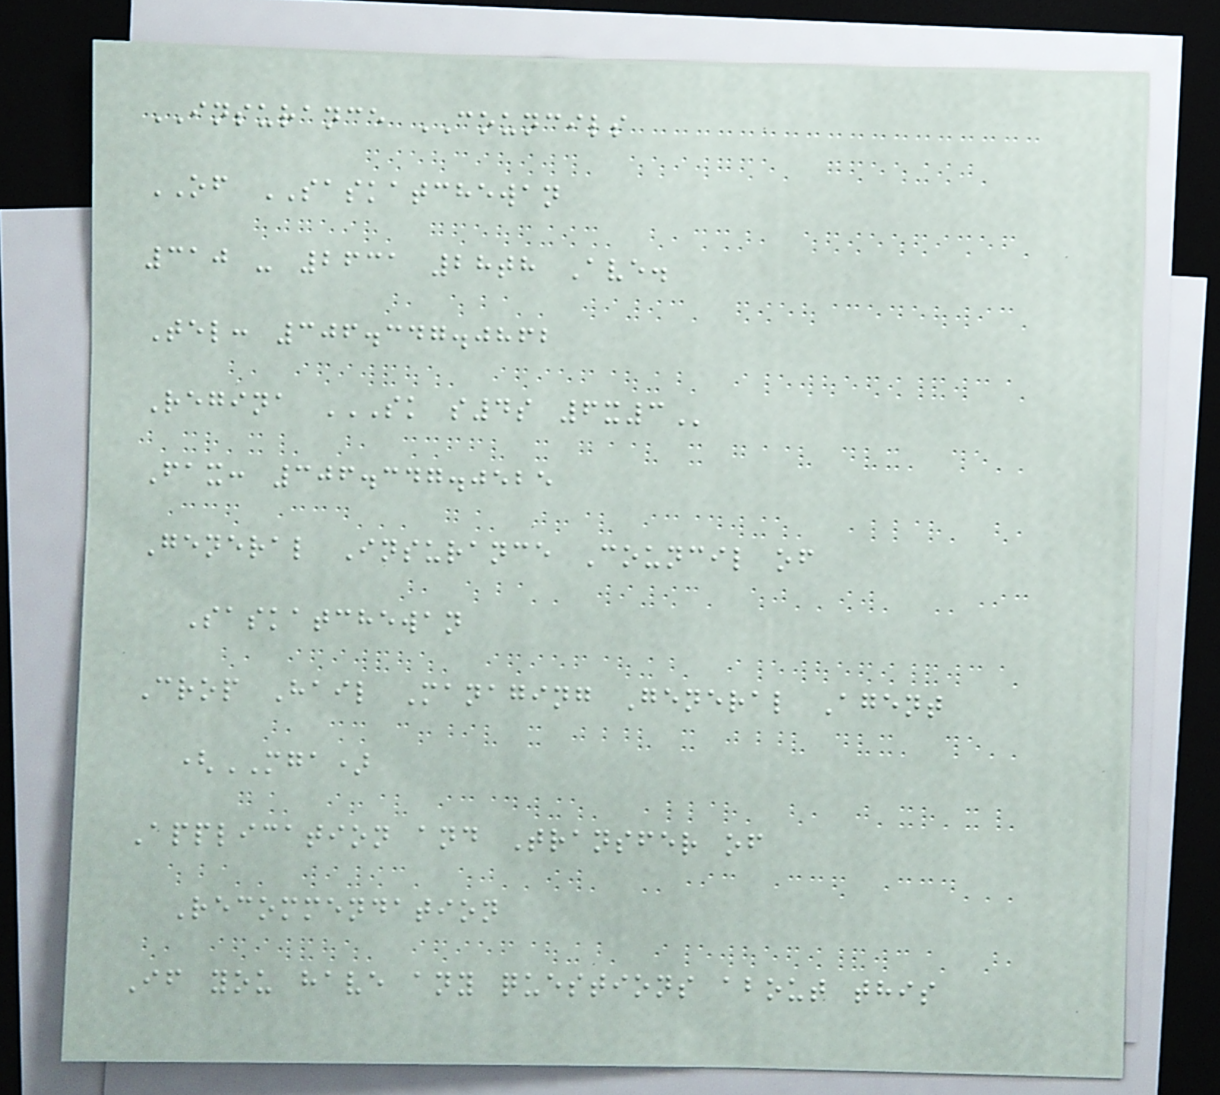INSURANCE COUNCILS
OF SASKATCHEWAN
310 - 2631 28th Ave.
Tel: 306.347.0862
Regina SK S4S 6X3
Fax: 306.347.0525
General Insurance Council of
Saskatchewan
Crop Hail Managing General Agent
(MGA)
Application and Transfer of
Recommendation
If you have any questions about this
